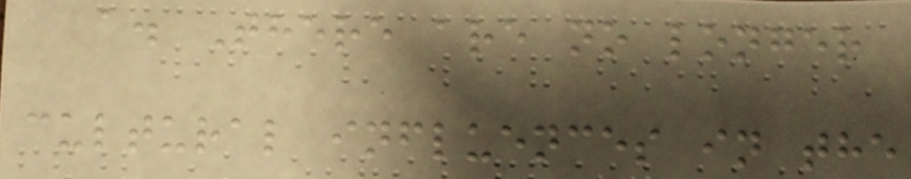a. There are no longer
cultural influences in the
